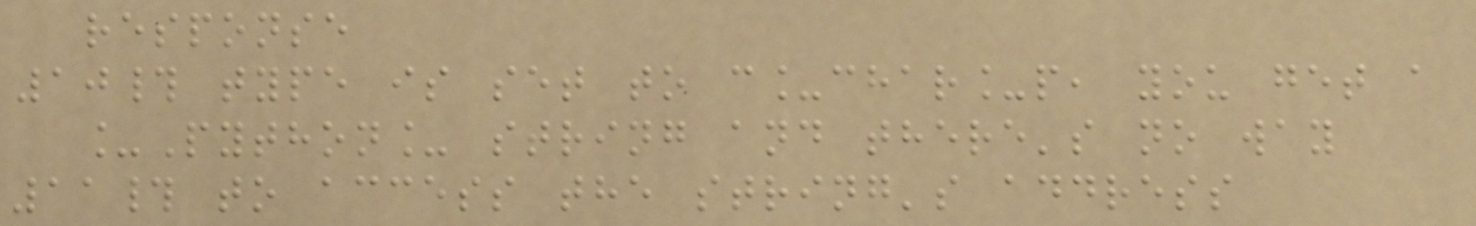response
10# type is set to c_char_p, you get a
_Python_ string and there's no way
11# to access the string's address
